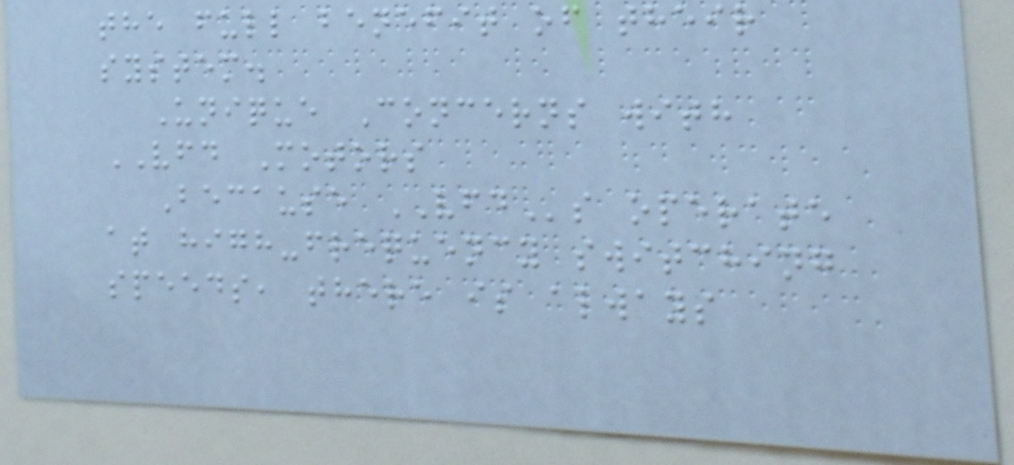the full benefit of their
system.
Unique Concerns with
VFD Motors
Because VFDs operate
at high-frequency switching
speeds, there is always
